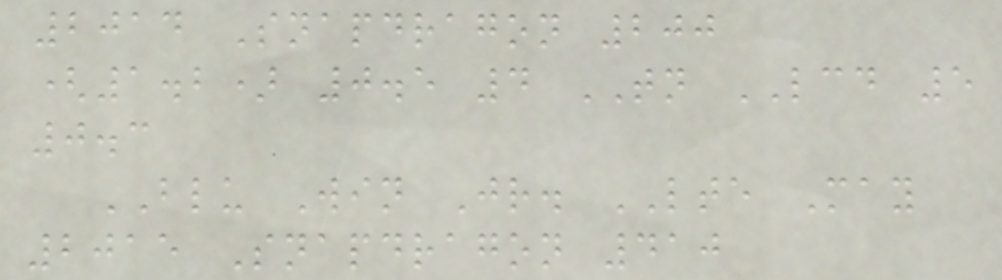2014 Snapdragon 200
(1.2) 0.5 4 TN LCD 5
0.3
BLU Win Jr. LTE May
2015 Snapdragon 410
